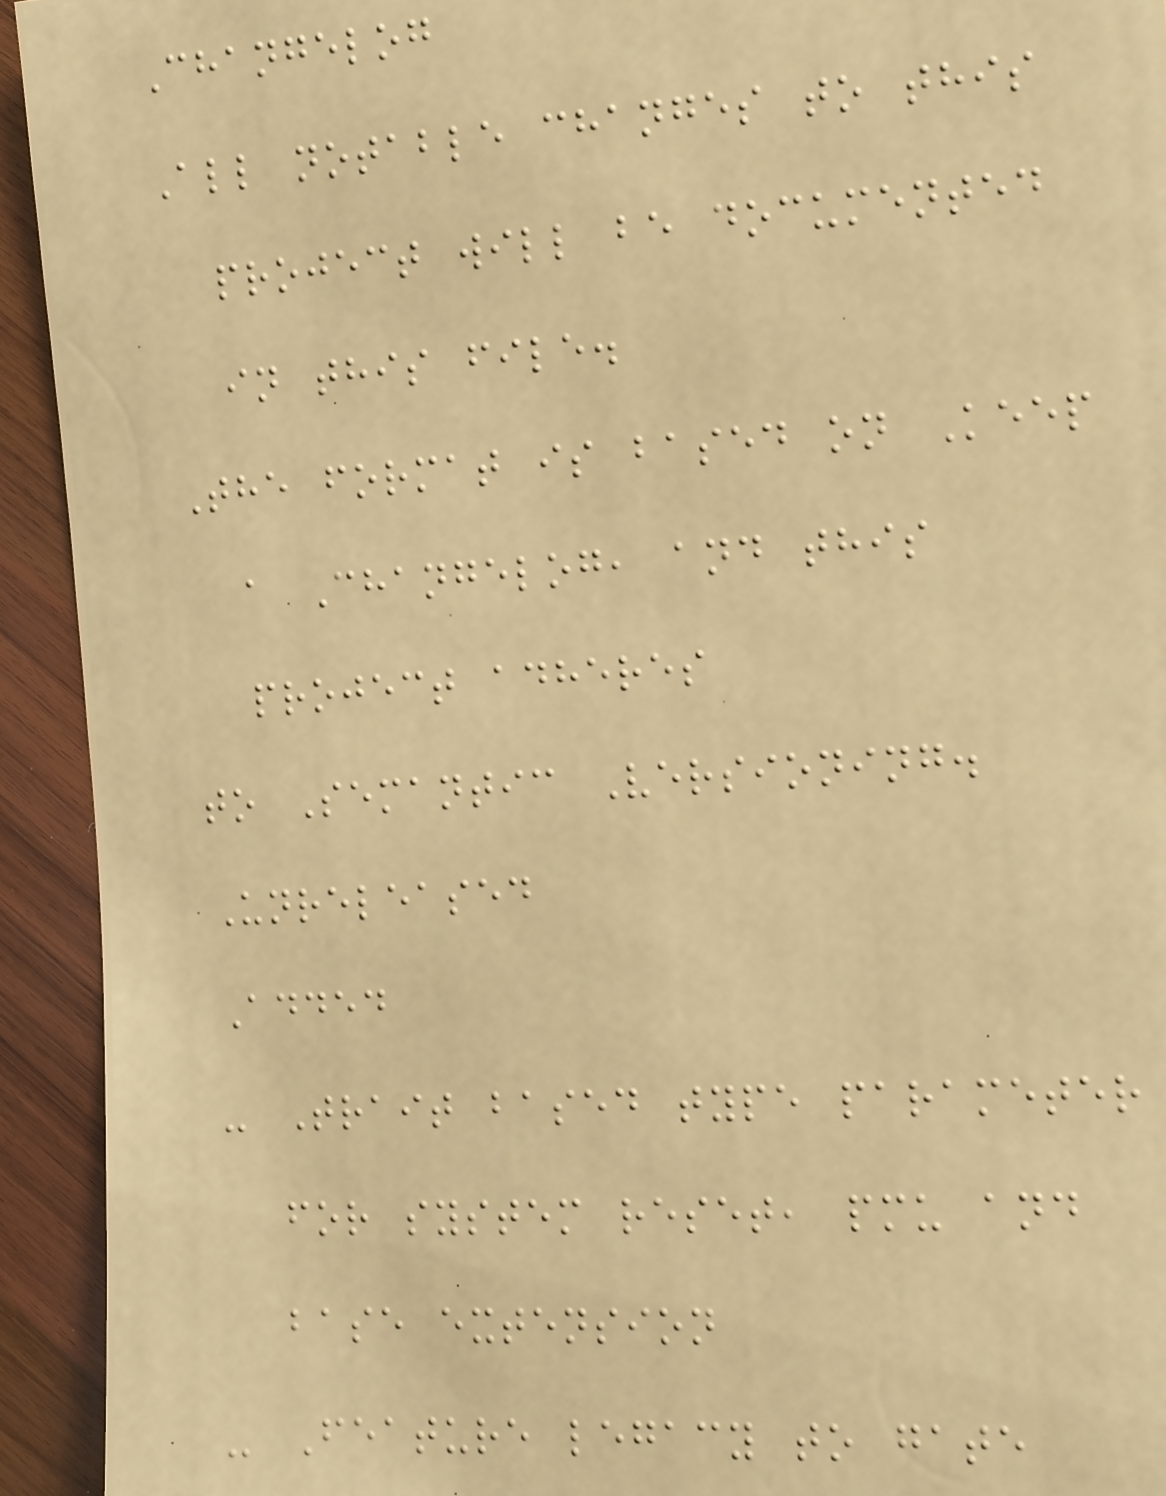Changelog
All notable changes to this
project will be documented
in this file.
The format is based on Keep
a Changelog, and this
project adheres
to Semantic Versioning.
Unreleased
Added
- Trait based type parameter
for system reset, pmu and
base extension
- Feature legacy to gate
